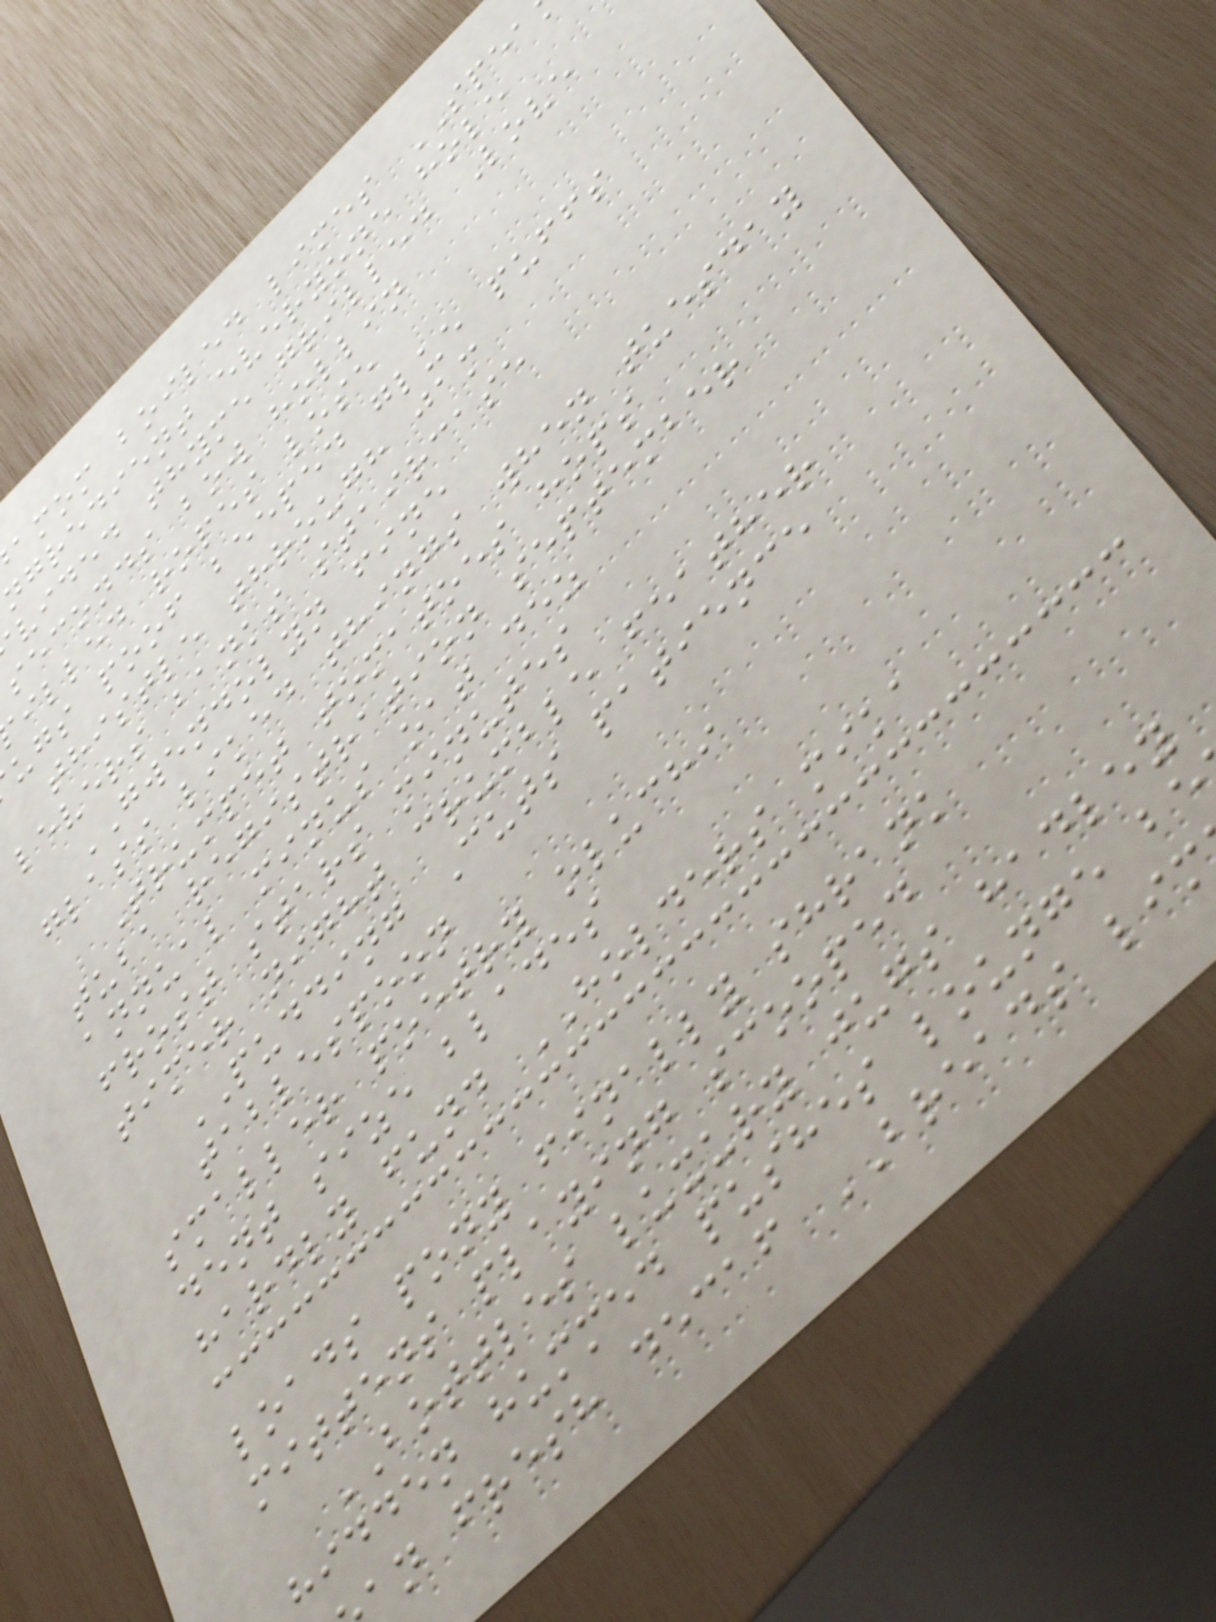amom boiled limes SPEA
ngredient everyone hole
vided thyme grilled Love
seconds bow hollin
illed ropes lose
ugs poof beeped glue puffs
thistle through jam
levers banks staircase
GWENDOLYN fine
glass liked things when tuesday
Trumpet tomatoes hops
tuba registration september
annual minus oat dez
frost stars minutes
timer night crumble feather
PUDDING Cuts patience
tablespoon
smaller poetry oluchi
dent size blades
hardly fund HOLDERS mika
loads pony finally shrank
mittens playing scooped
BOTTLES luxury jugs hadley
hidden hummed pushes lounge be
an fresh decaf BREADS lim
